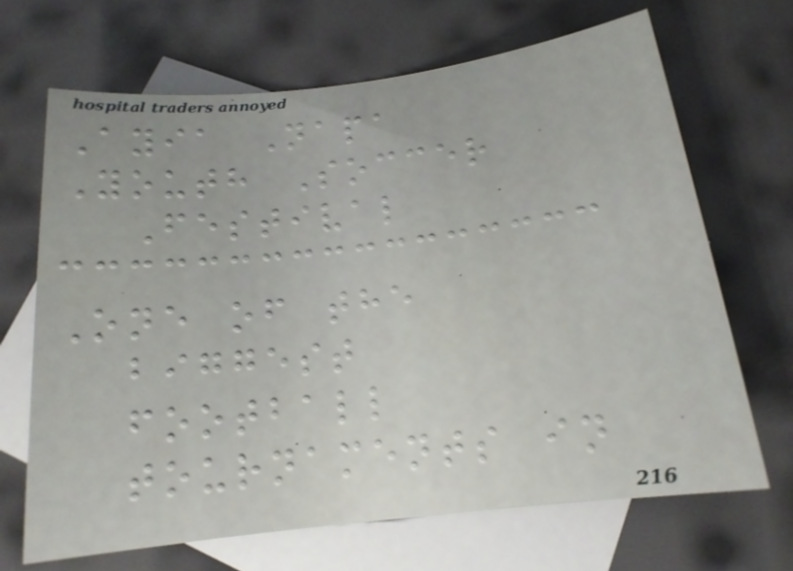Ayia Napa
Youth Soccer
Festival
One of the
biggest
football
tournaments in
